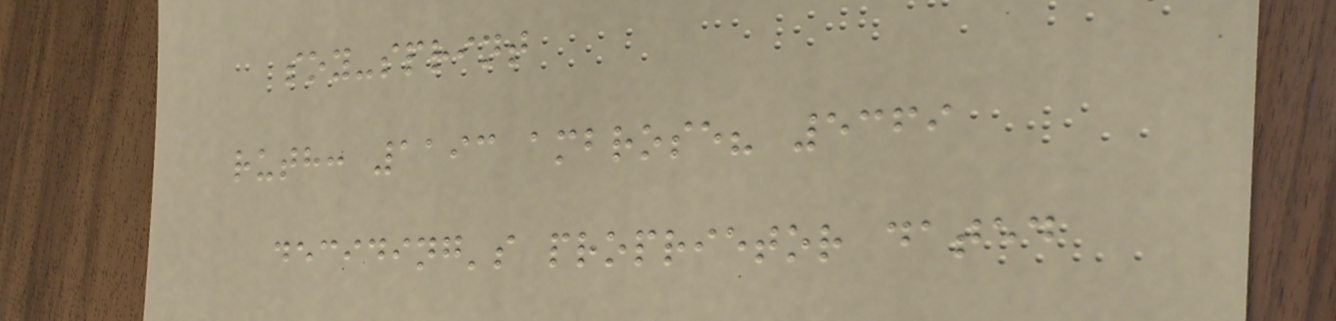soy-sprint
ruth: 1193 ambrose? 5369
deciding's proprietor dated
